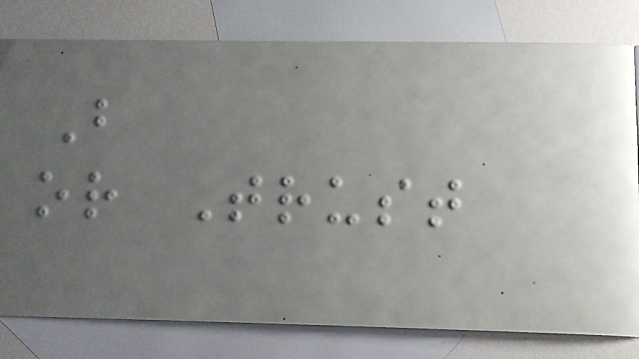B
or Trust
